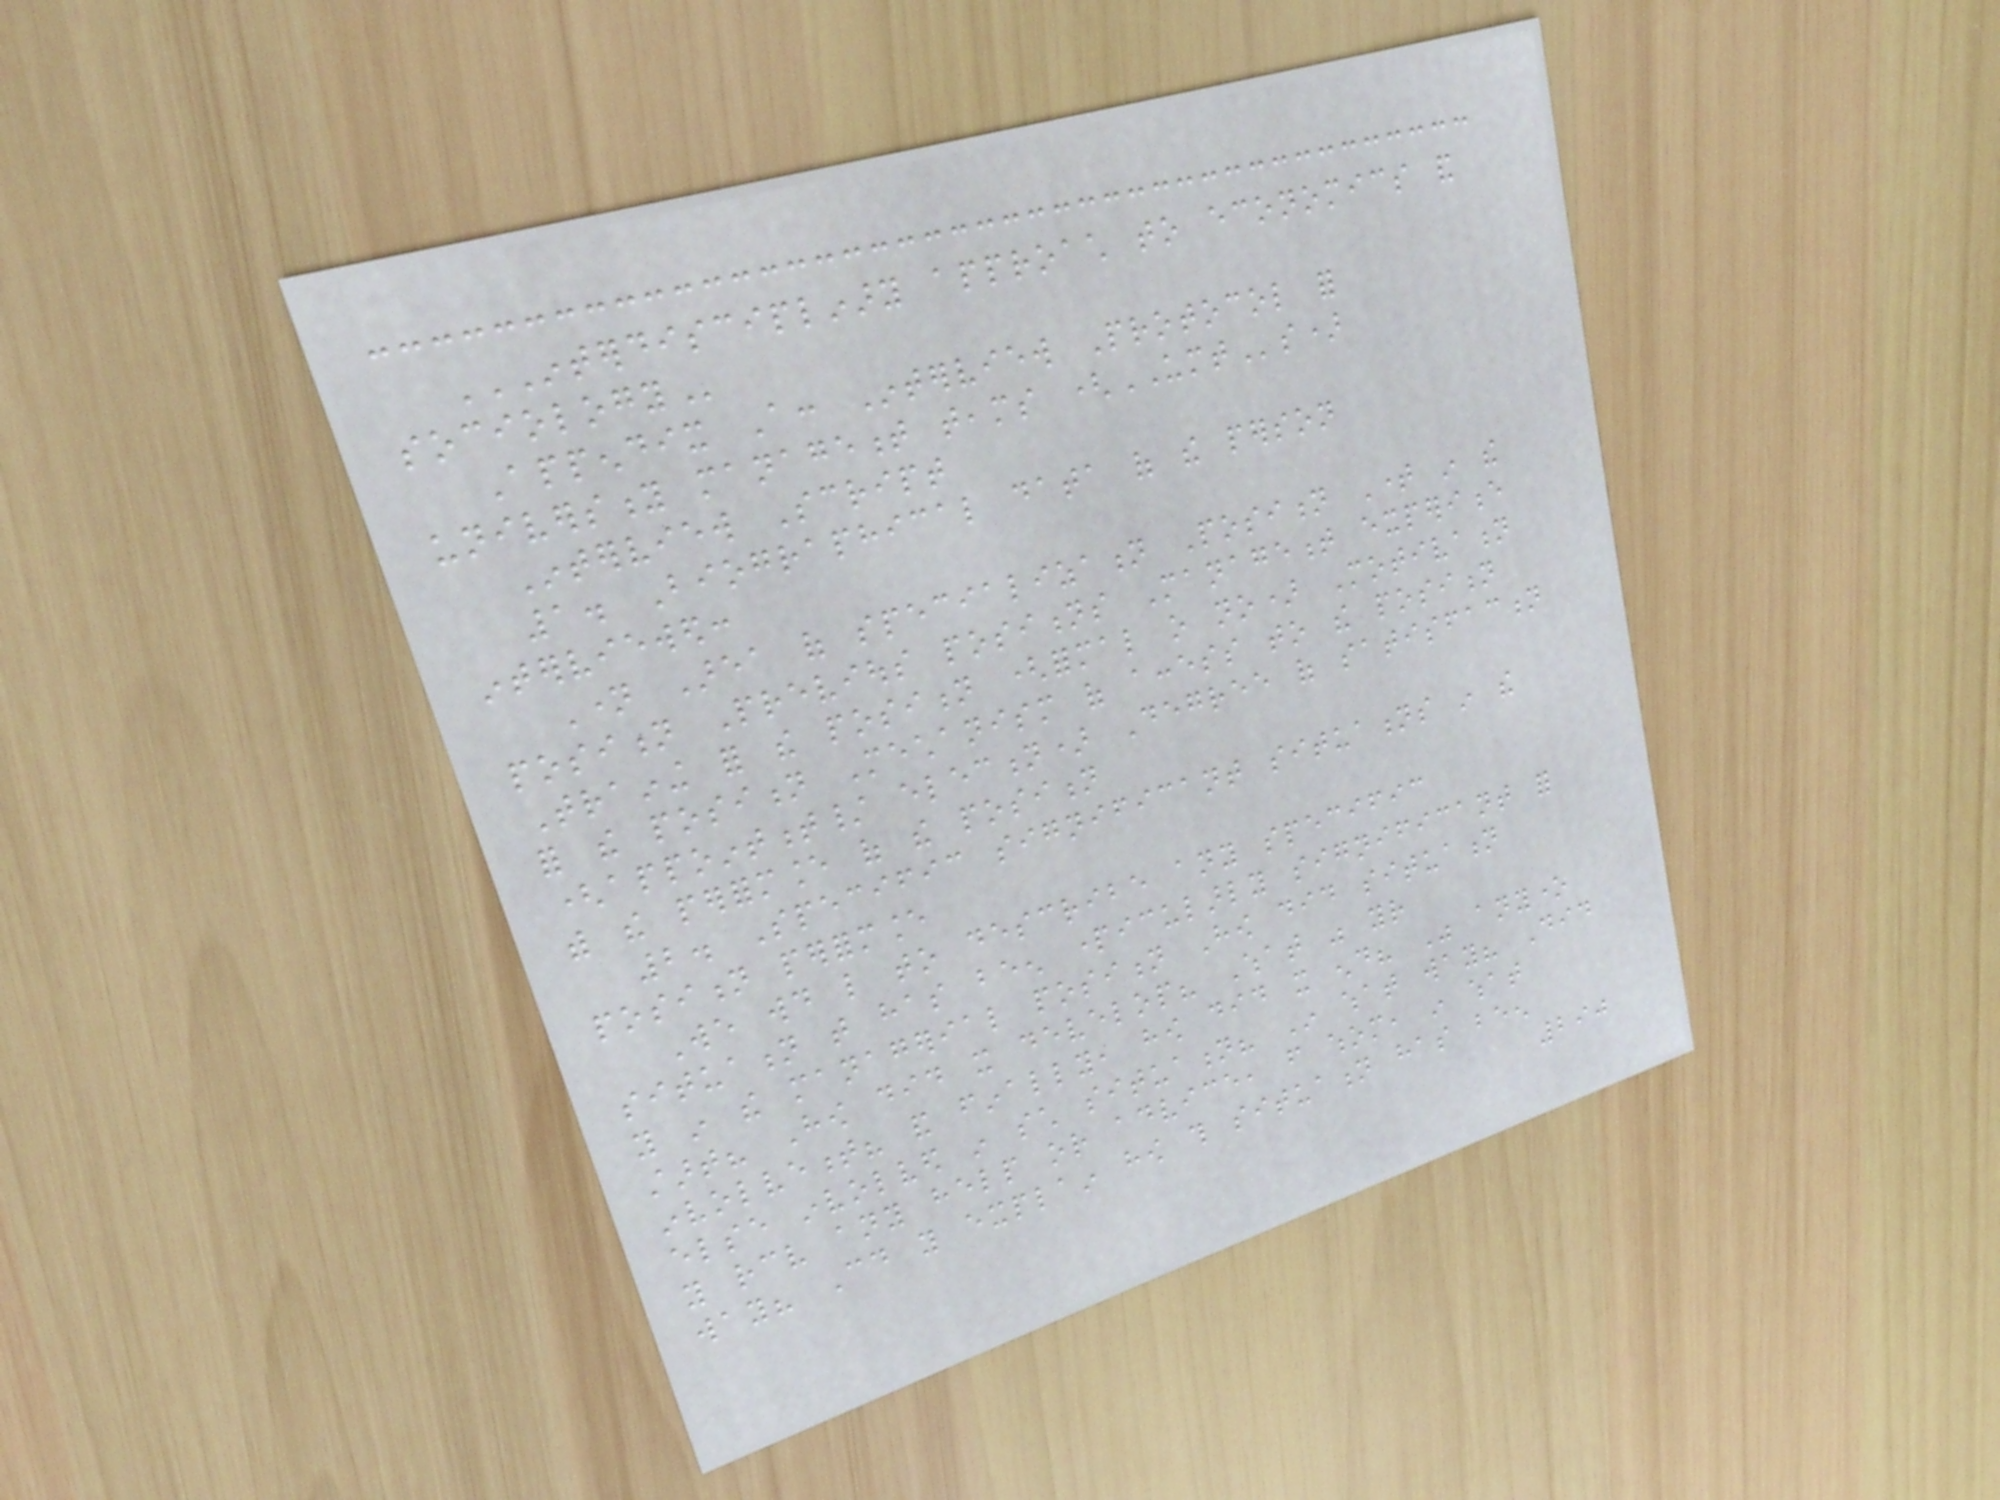INTERDISCIPLINARY APPROACH TO ECONOMICS AND
SOCIOLOGY
Appendix A: Interview Protocol for
university management teams (UMTs)
Interview Script
1. Biographical data of the person
interviewed:
Name Area of specialization Position Time in the
position Previous positions Management experience
Training for the position (formal o no) Motivation
for the position Mechanism of access to the position
(appointment/ election) Degree of satisfaction
with the performance of the position
2. Specific significant situations in the
position performance
We would like to describe any specific
situation that has been particularly significant for
you in the managerial position How did situation
start? How did it develop? What was your
involvement? and finally, how did it end? Was anyone
else involved in such situation? In what way? Did
you receive any help or advice, from whom, in what
way? Could you explain how this situation has been
290
